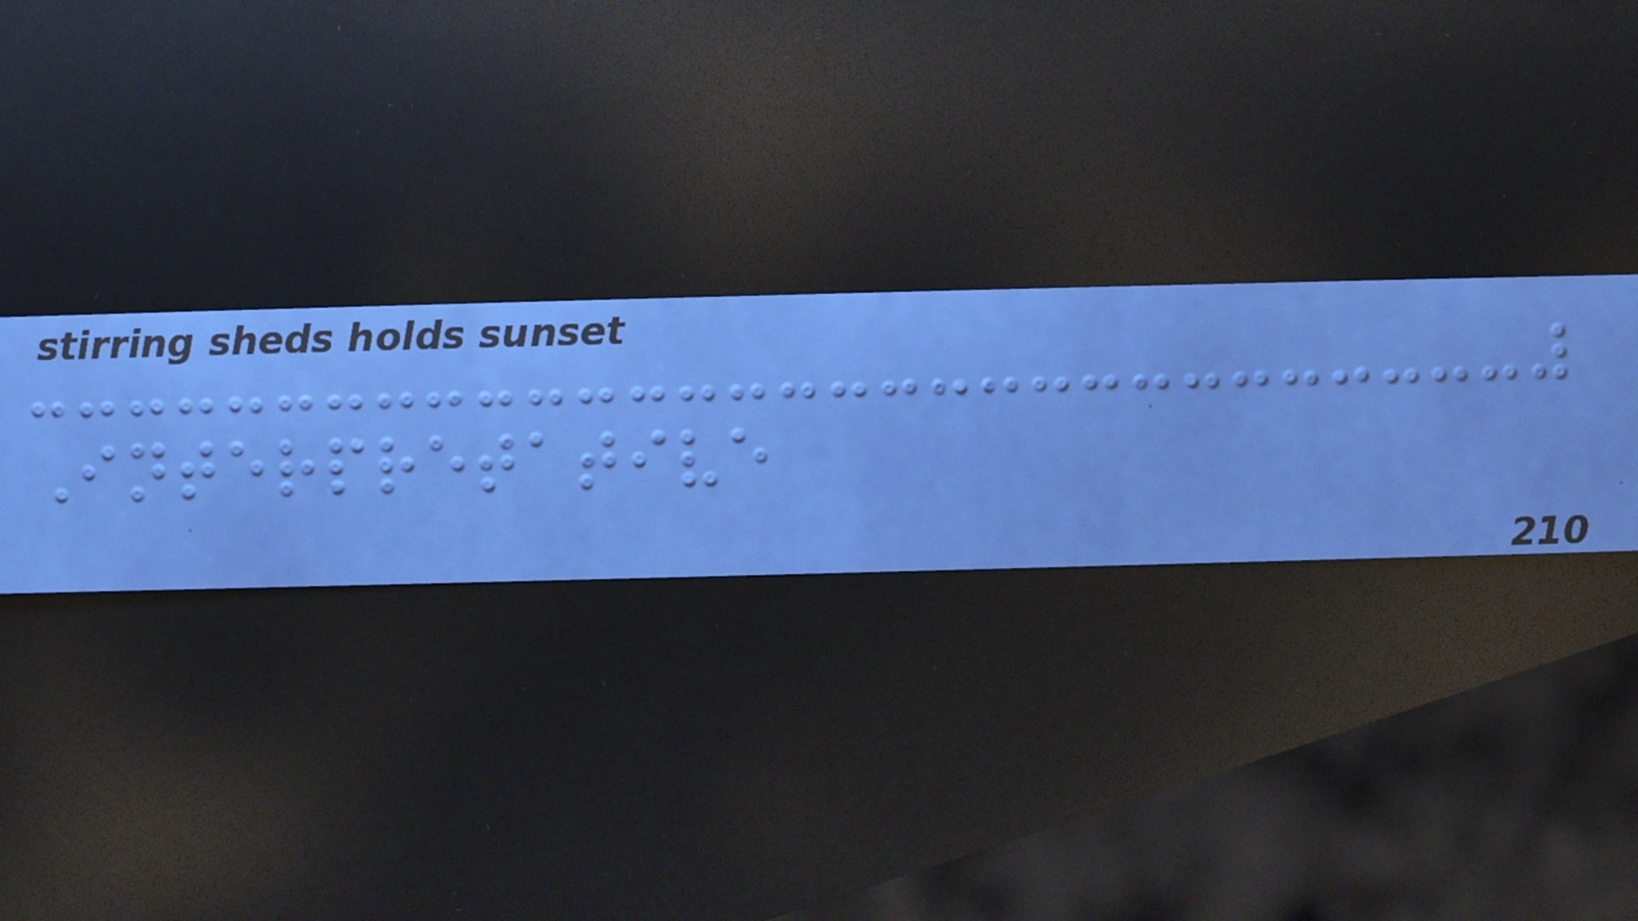Interpretative
